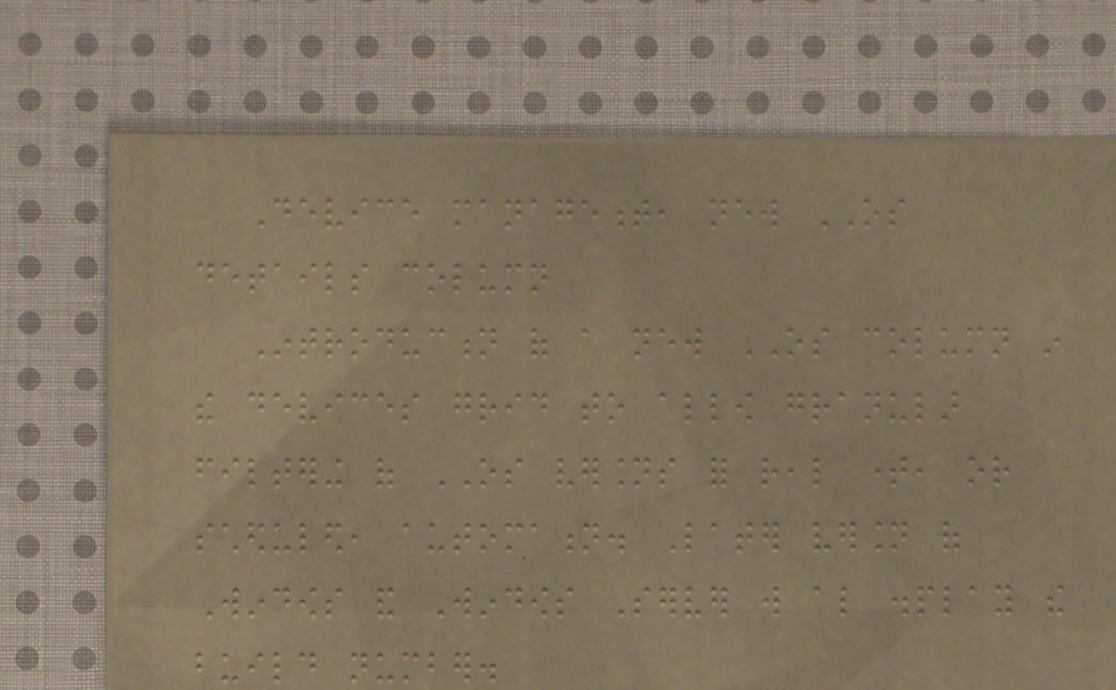Device management, new OS
details column
Introduction of a new OS column in
the devices grid to allow granular
filtering of OS versions for real time, or
scheduled, automation. Later version of
Windows and Windows Server will also display the
build number.
